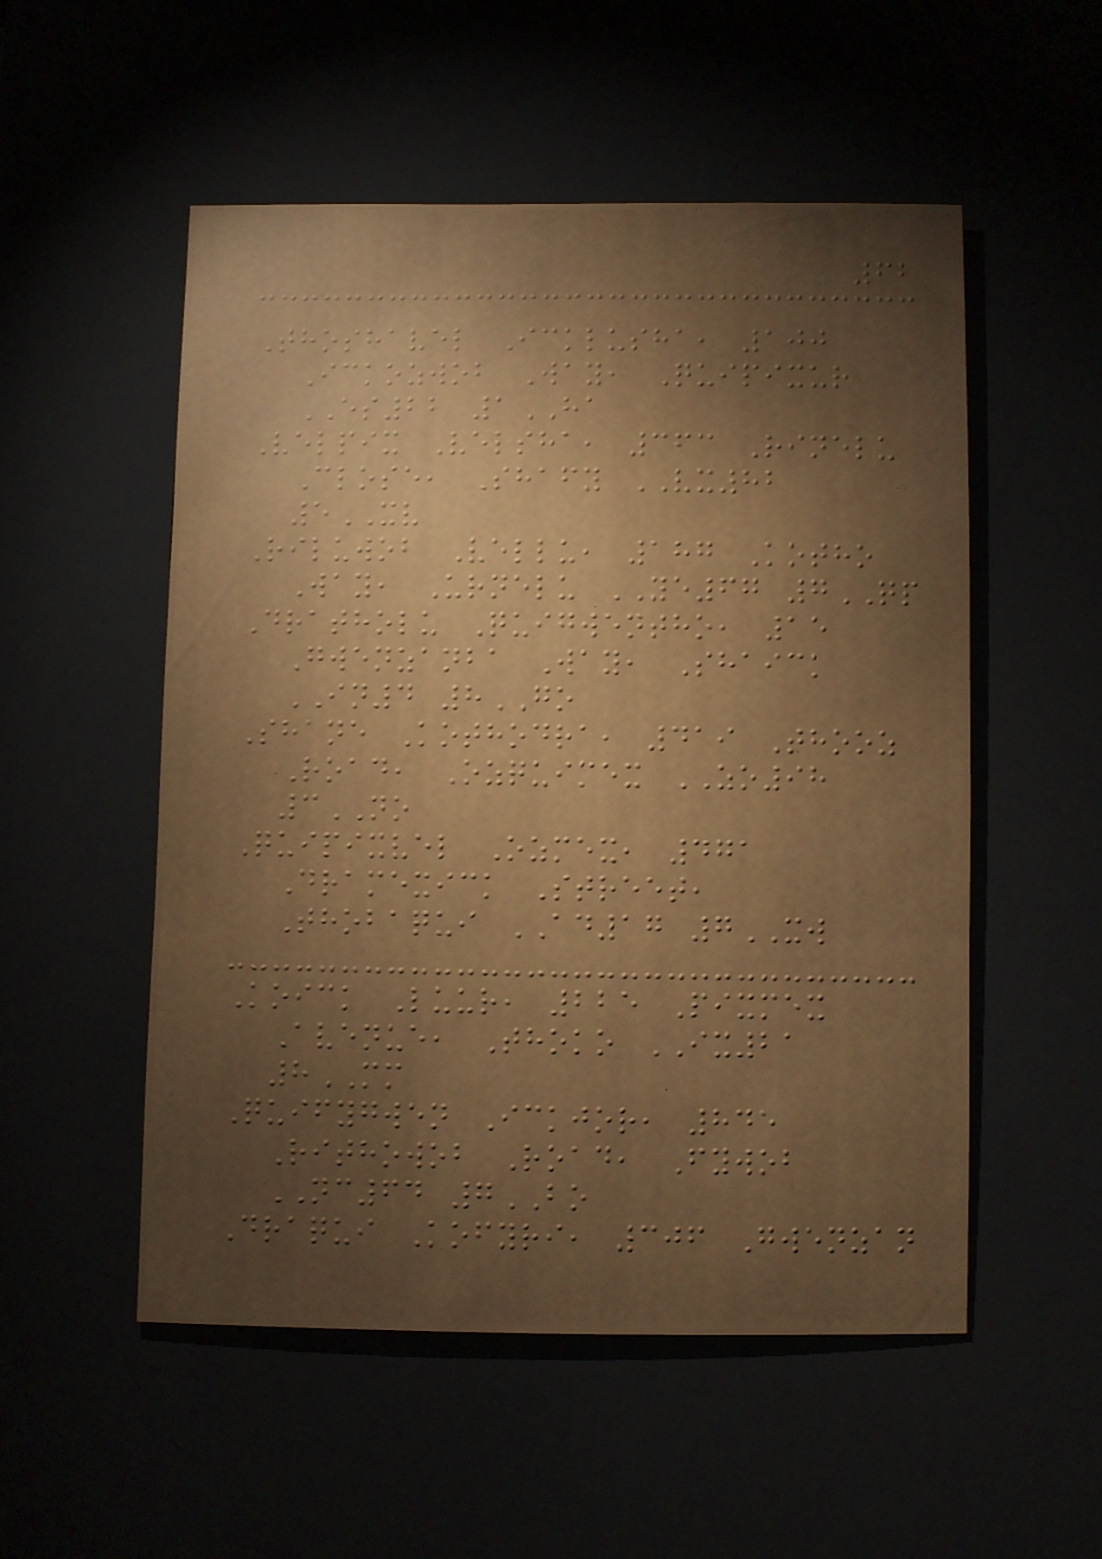62
Thoshavel Icklusha, 100
Ickozwob Way, Quipixur
ES22 1HA
Velpix Velsha, 363 Rinelu
Close, Shafy VX82
5XV
Riluwob Vellu, 187 Kotho
Way, Urnelu YE67 7QP
Dratholu Quigwentho, 15
Gwenzanba Way, Shaick
IN4 8GO
Shane Kothodra, 419 Thooz
Road, Ozquimex ZO98
3NO
Quipixvel Ozmex, 471
Dramexick Street,
Thobaqui AD17 7XW
Koick Luur, 225 Pixmex
Avenue, Thoko IX21
8MM
Quifygwen Ickjor, 845
Rithowob Road, Fywob
NC64 7BO
Draqui Kofyri, 306 Gwenzan
